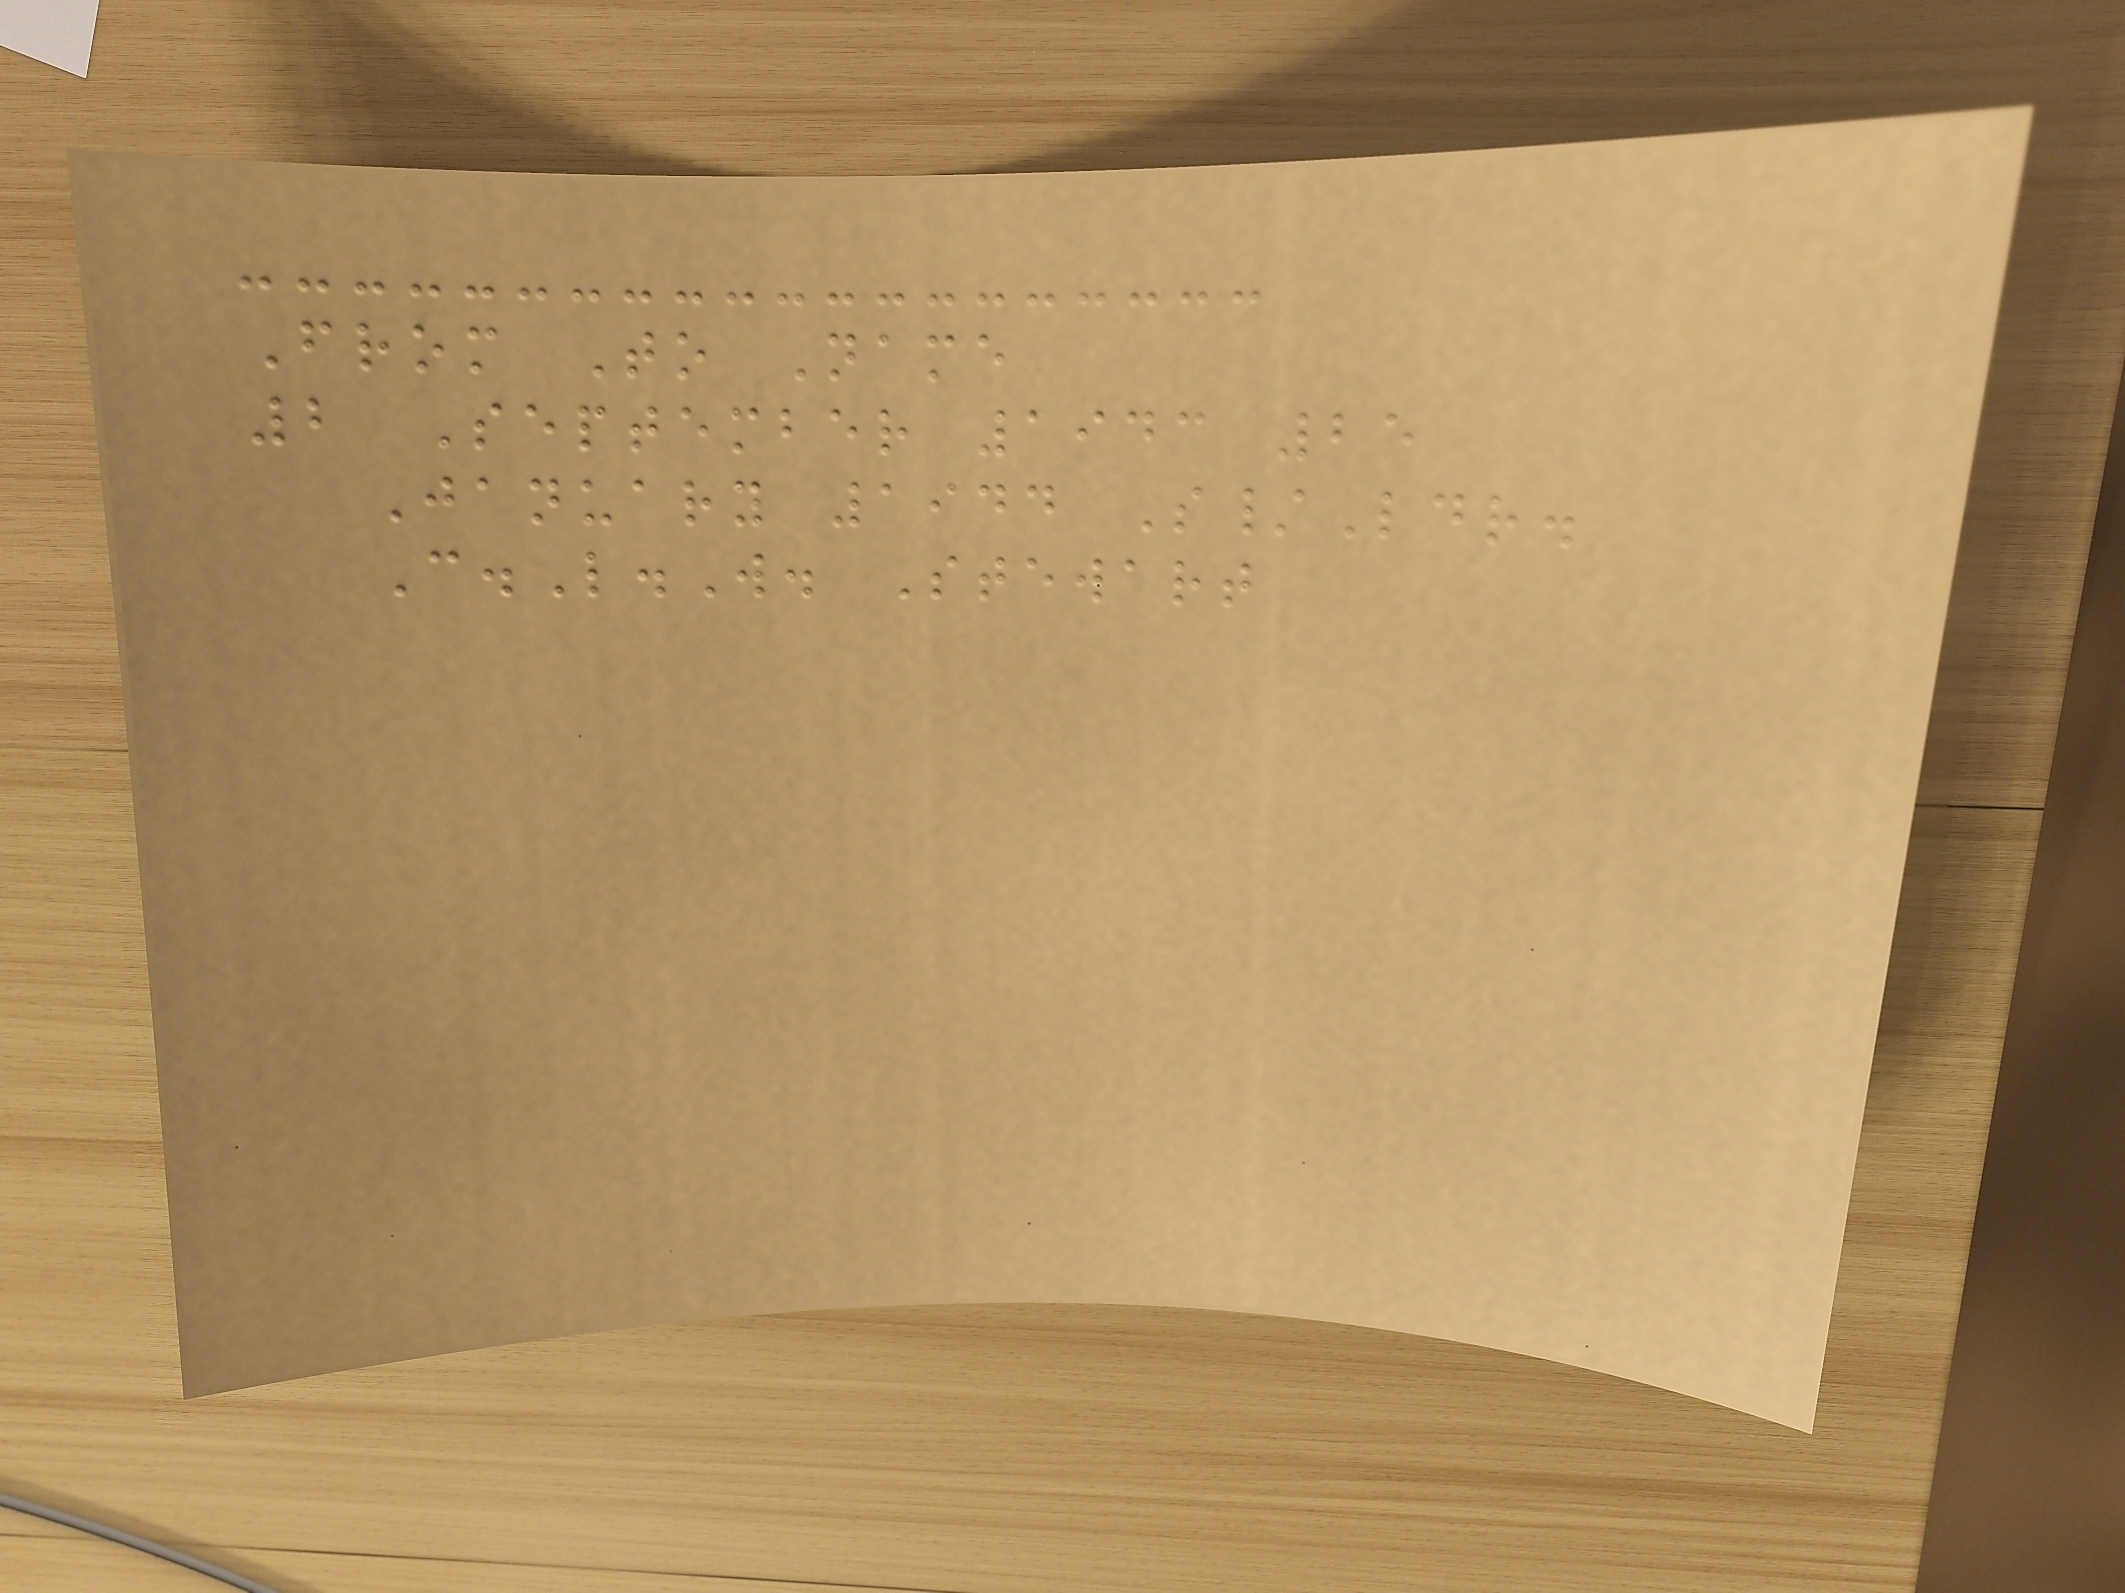From To Name
2 September 1943 25
January 1944 S/Ldr.
C.L.W. Stewart
